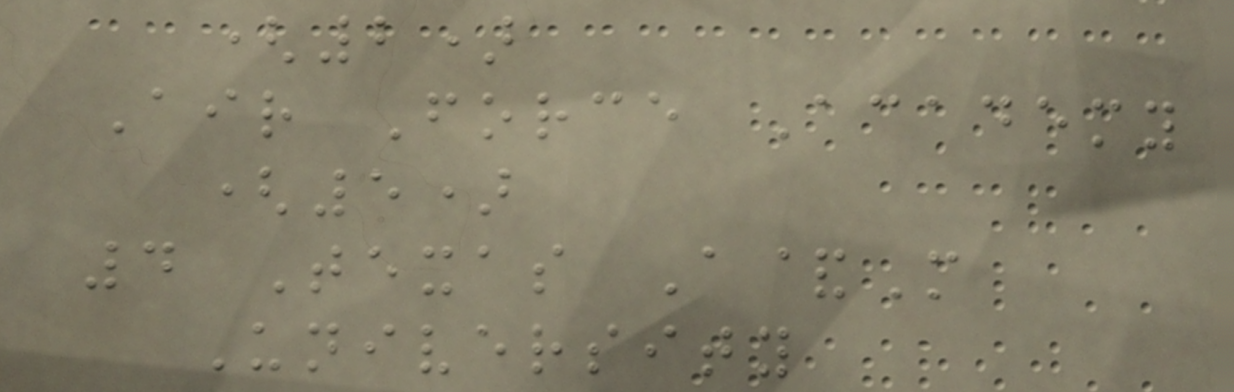(2)
Air Force Academy
(5)
4 Texas A&M
University
